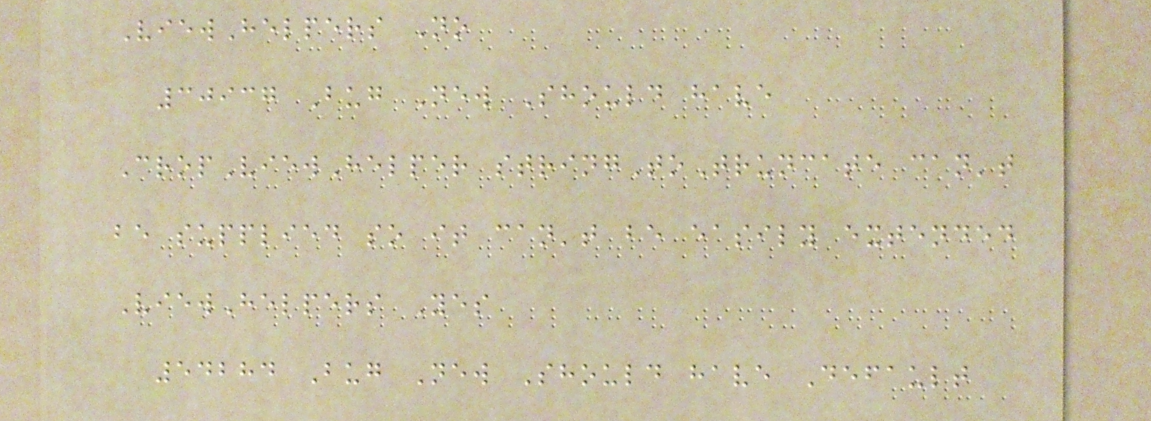ViewHelpers No
30937 Bug New Should have
CropViewHelper stringToTruncate can't
be supplied so it can't be easily extended
ViewHelpers Yes
54284 Bug New Should have Default
